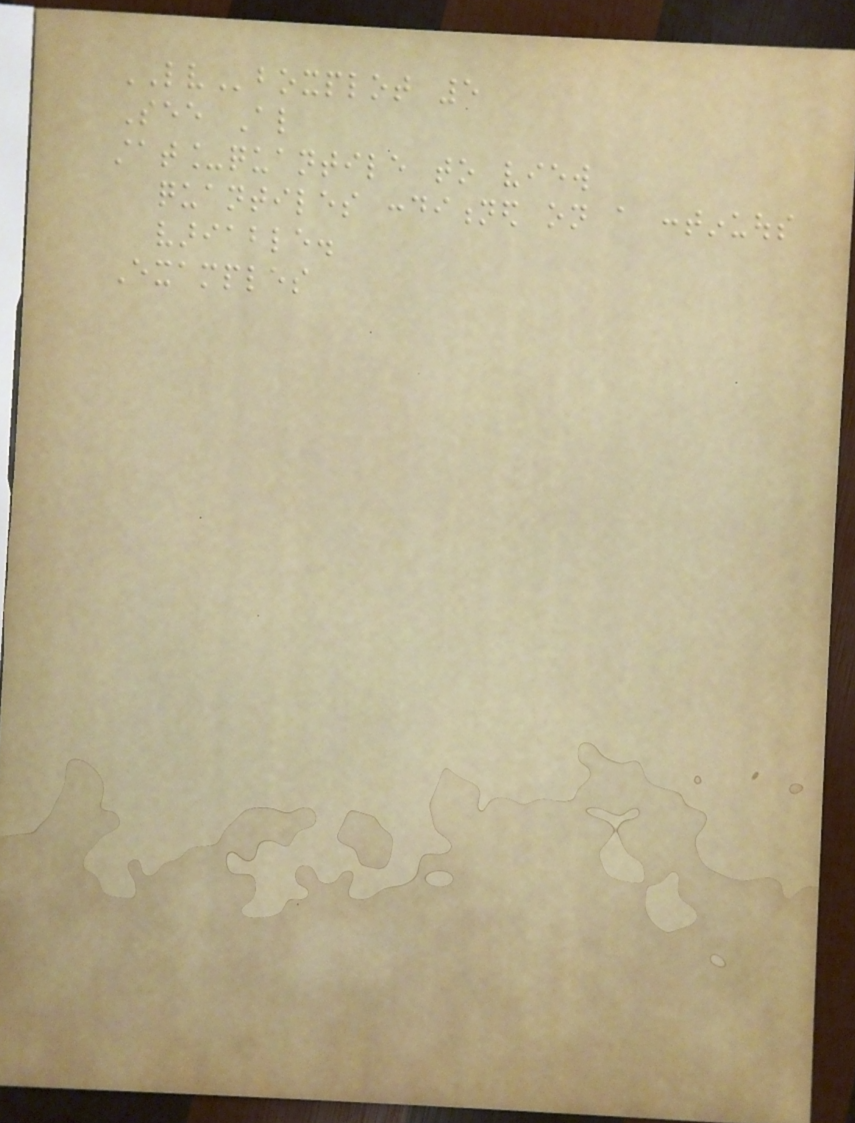LVboxplot 5
See Also
stat_quantile to view
quantiles conditioned on a continuous
variable.
Examples
